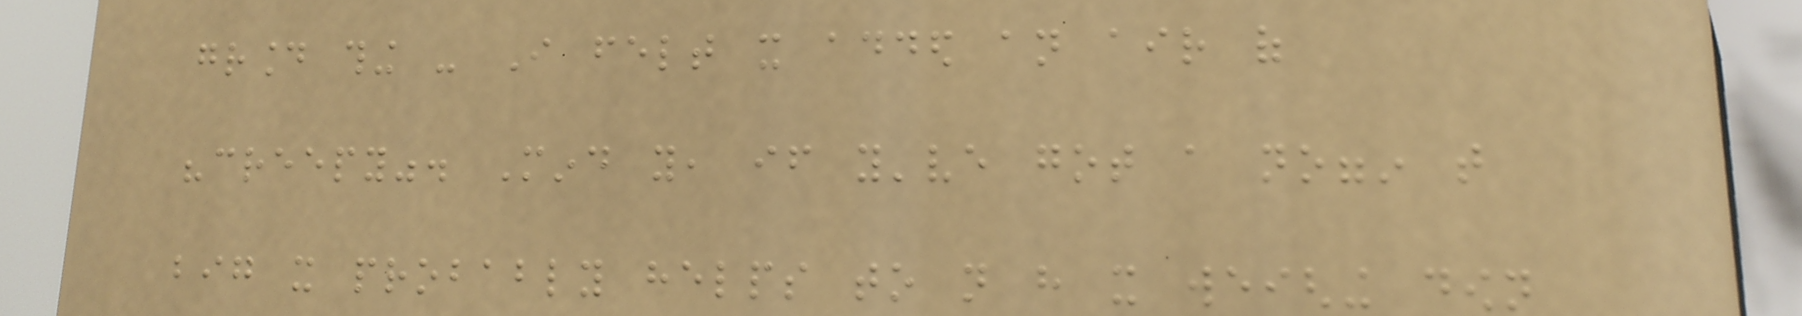ground thing - I felt it added an air of
"creepy". Mind you, if you've got a noggin that
big it probably helps to not have it weighing down
